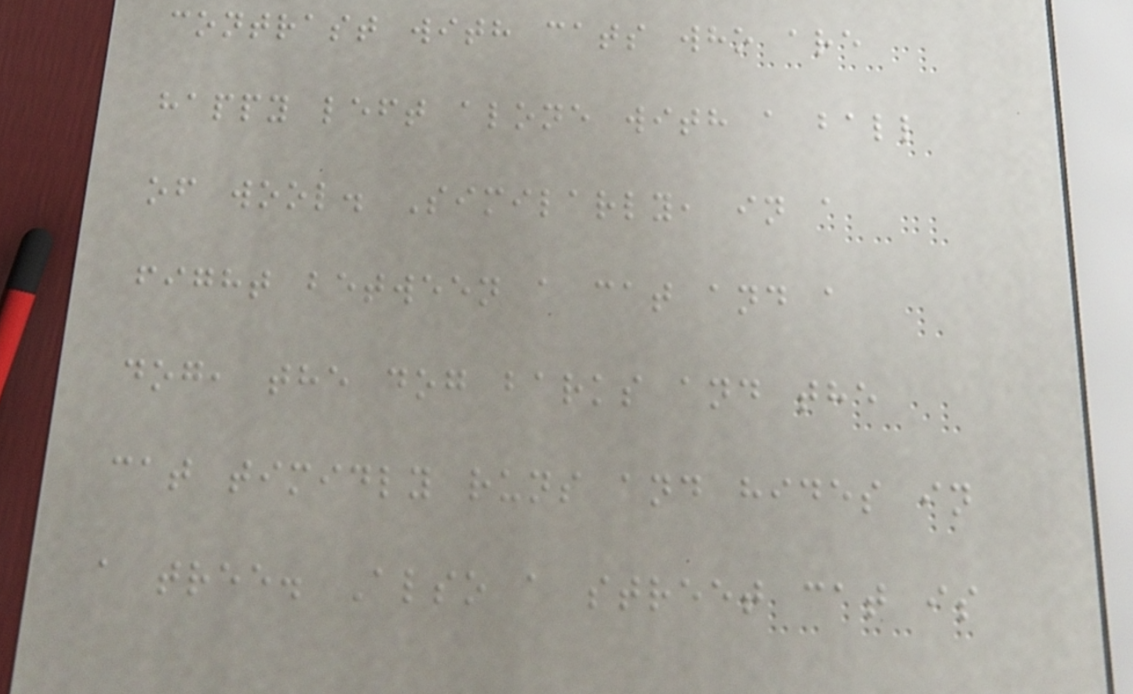contrast with cats who are
happy left alone with a ball
of wool. Similarly, in a
fight between a cat and a
dog, the dog barks and the
cat timidly runs and hides in
a tree. Also a street cat is
